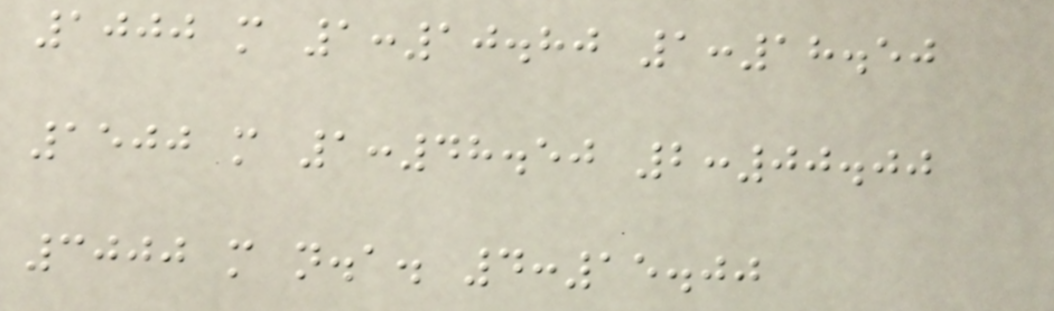1000 m 1:10.80 1:18.50
1500 m 1:48.50 2:00.00
3000 m n.a. 4:15.00
